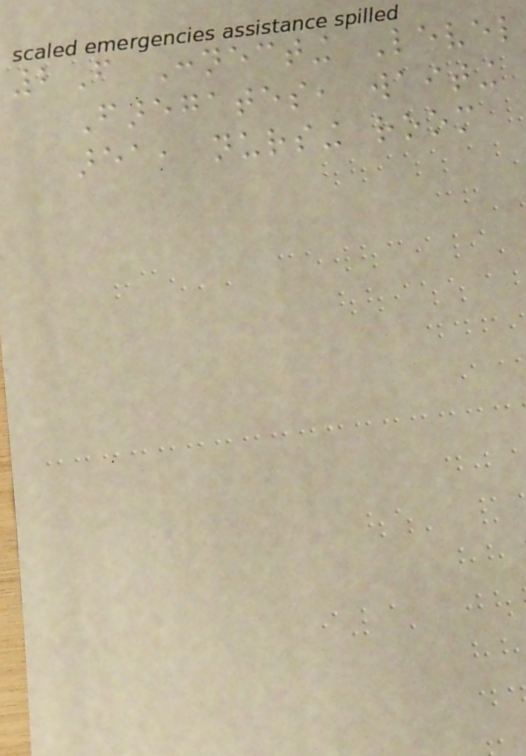2F Connecting Level
Faregates, waiting
area, nursing room
